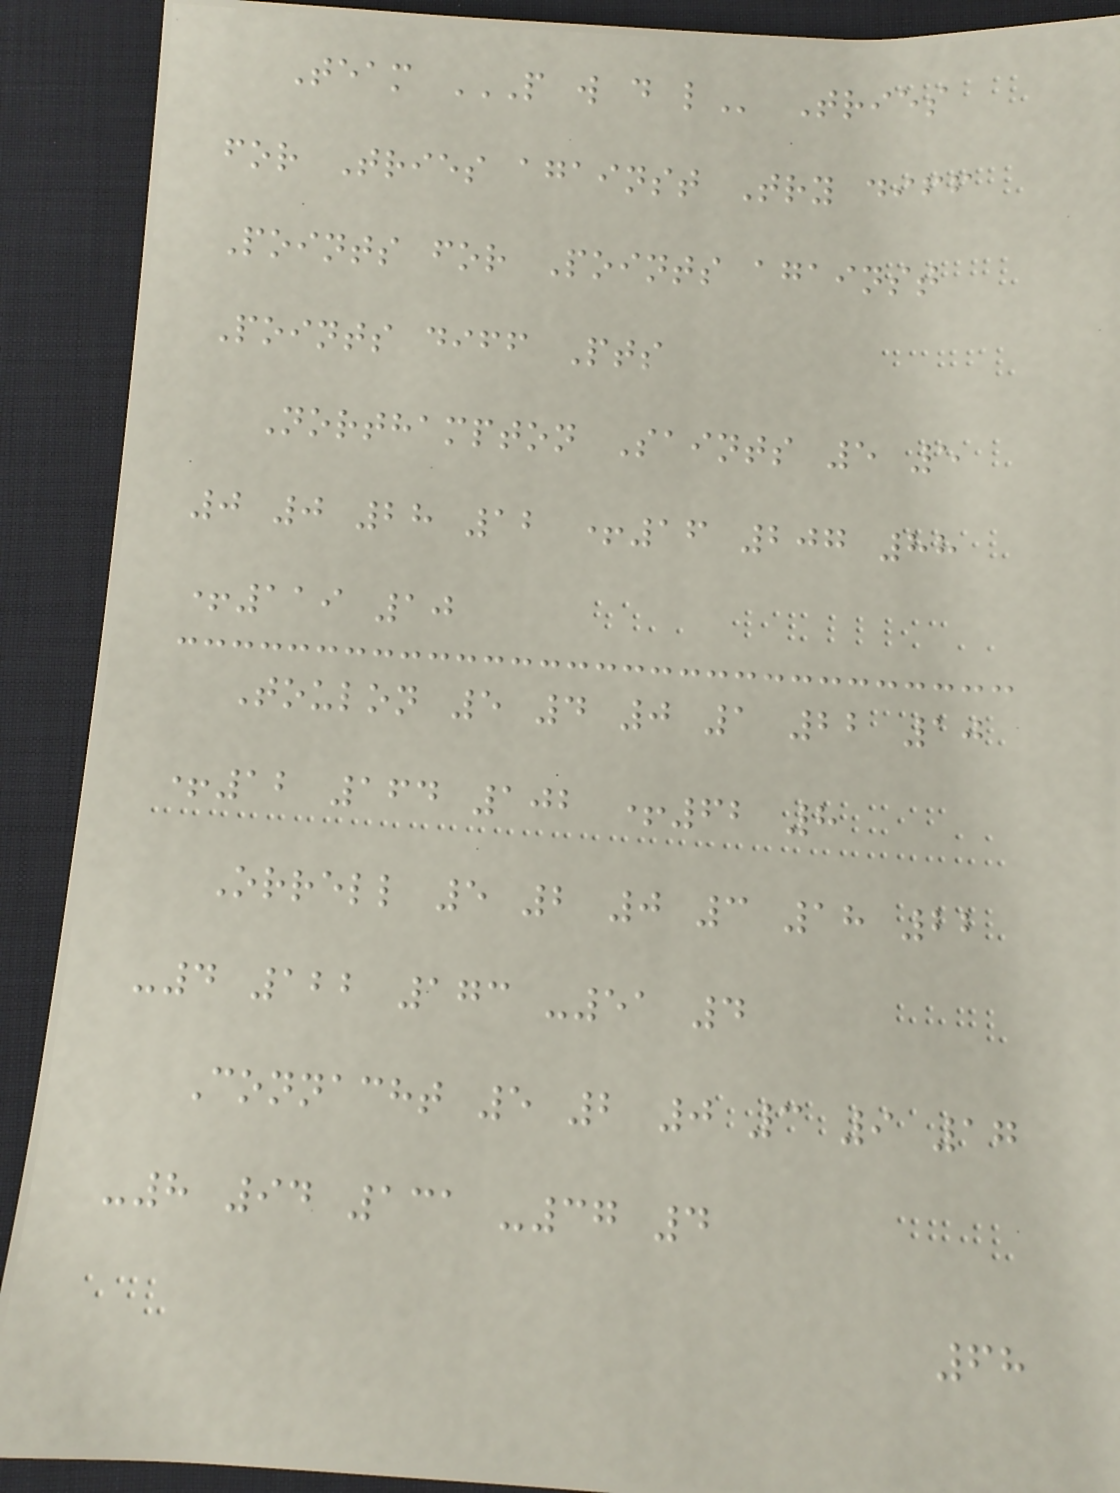Team P W D L Tries
for Tries against Try diff
Points for Points against
Points diff Pts
Northampton Saints 5 5
0 0 28 12 +16 207 88
+119 10
Toulon 5 4 0 1 22 10
+12 164 102 +62 8
Orrell 5 2 0 3 18 22
-4 122 173 -51 4
Connacht 5 2 0 3 9 17
-8 94 131 -37 4
68
